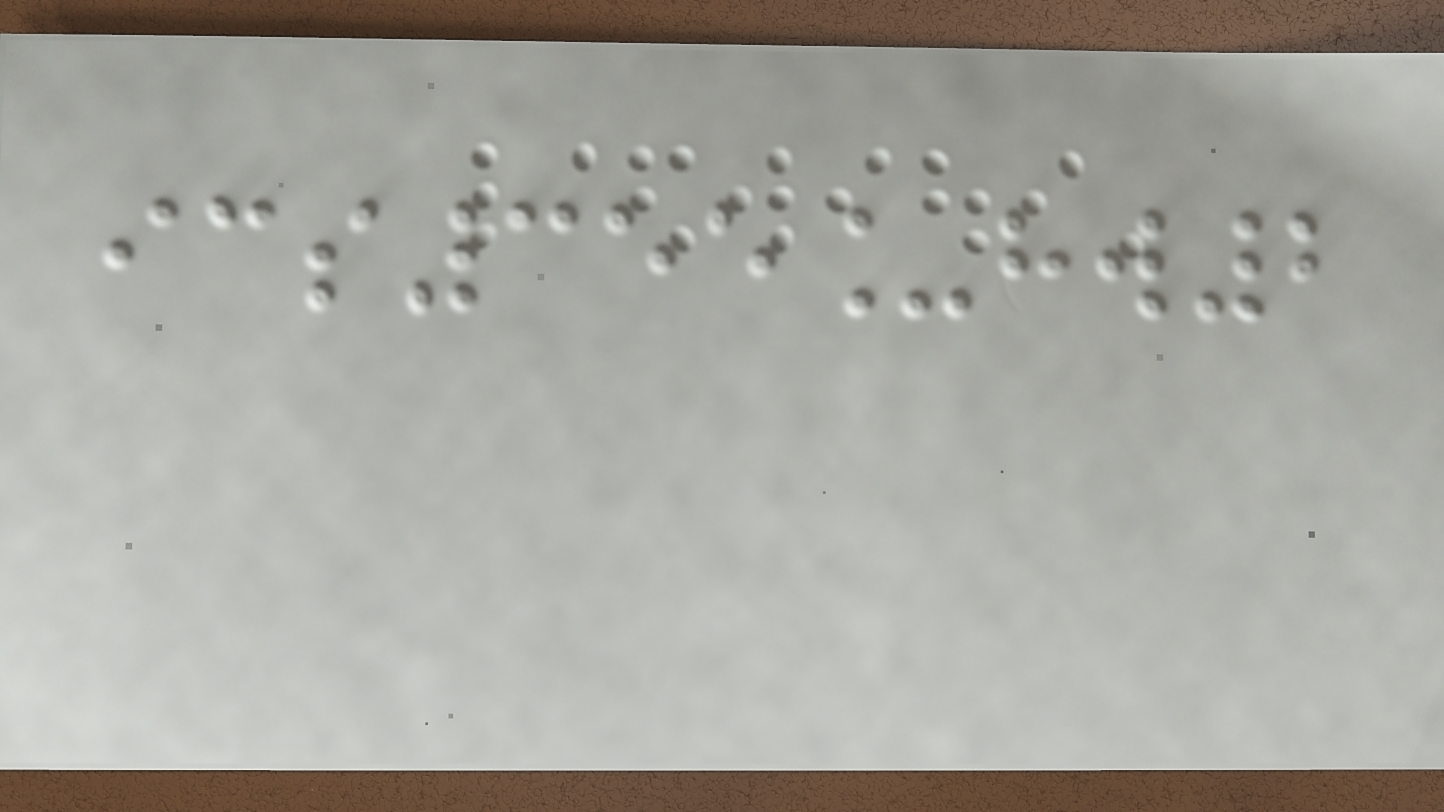ics355_hw2
